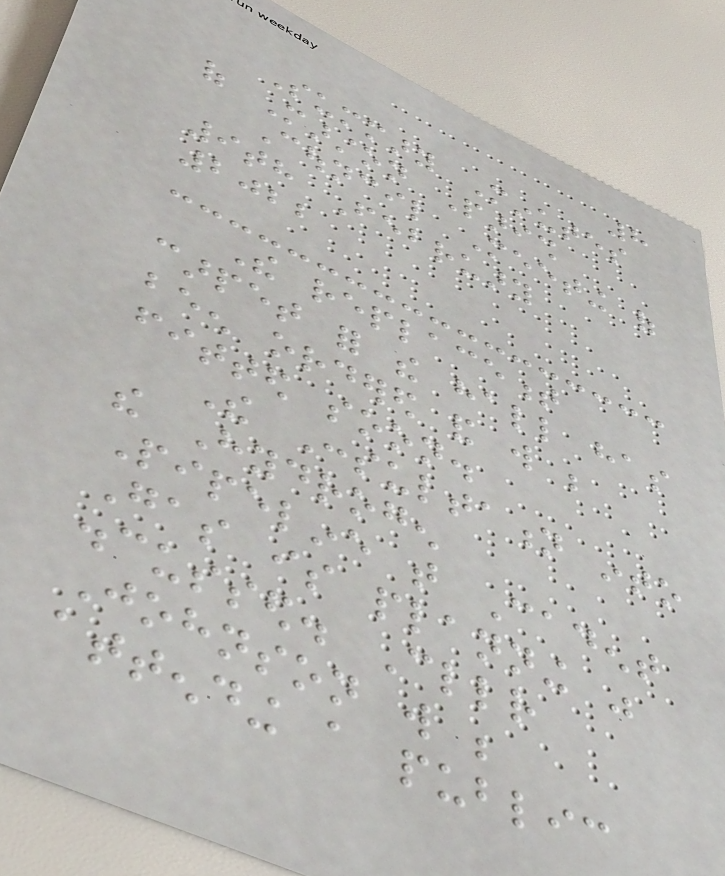8
Summary Minutes
of Marston Parish
Council Meeting of
9th February
2022
The replacement
carpet for the hall has
been ordered and will be
fitted soon.
The Consultation into
the Hydrogen
Pipeline that Cadent
Gas is planning was
discussed. Cllr
Johnson will be
attending a public
